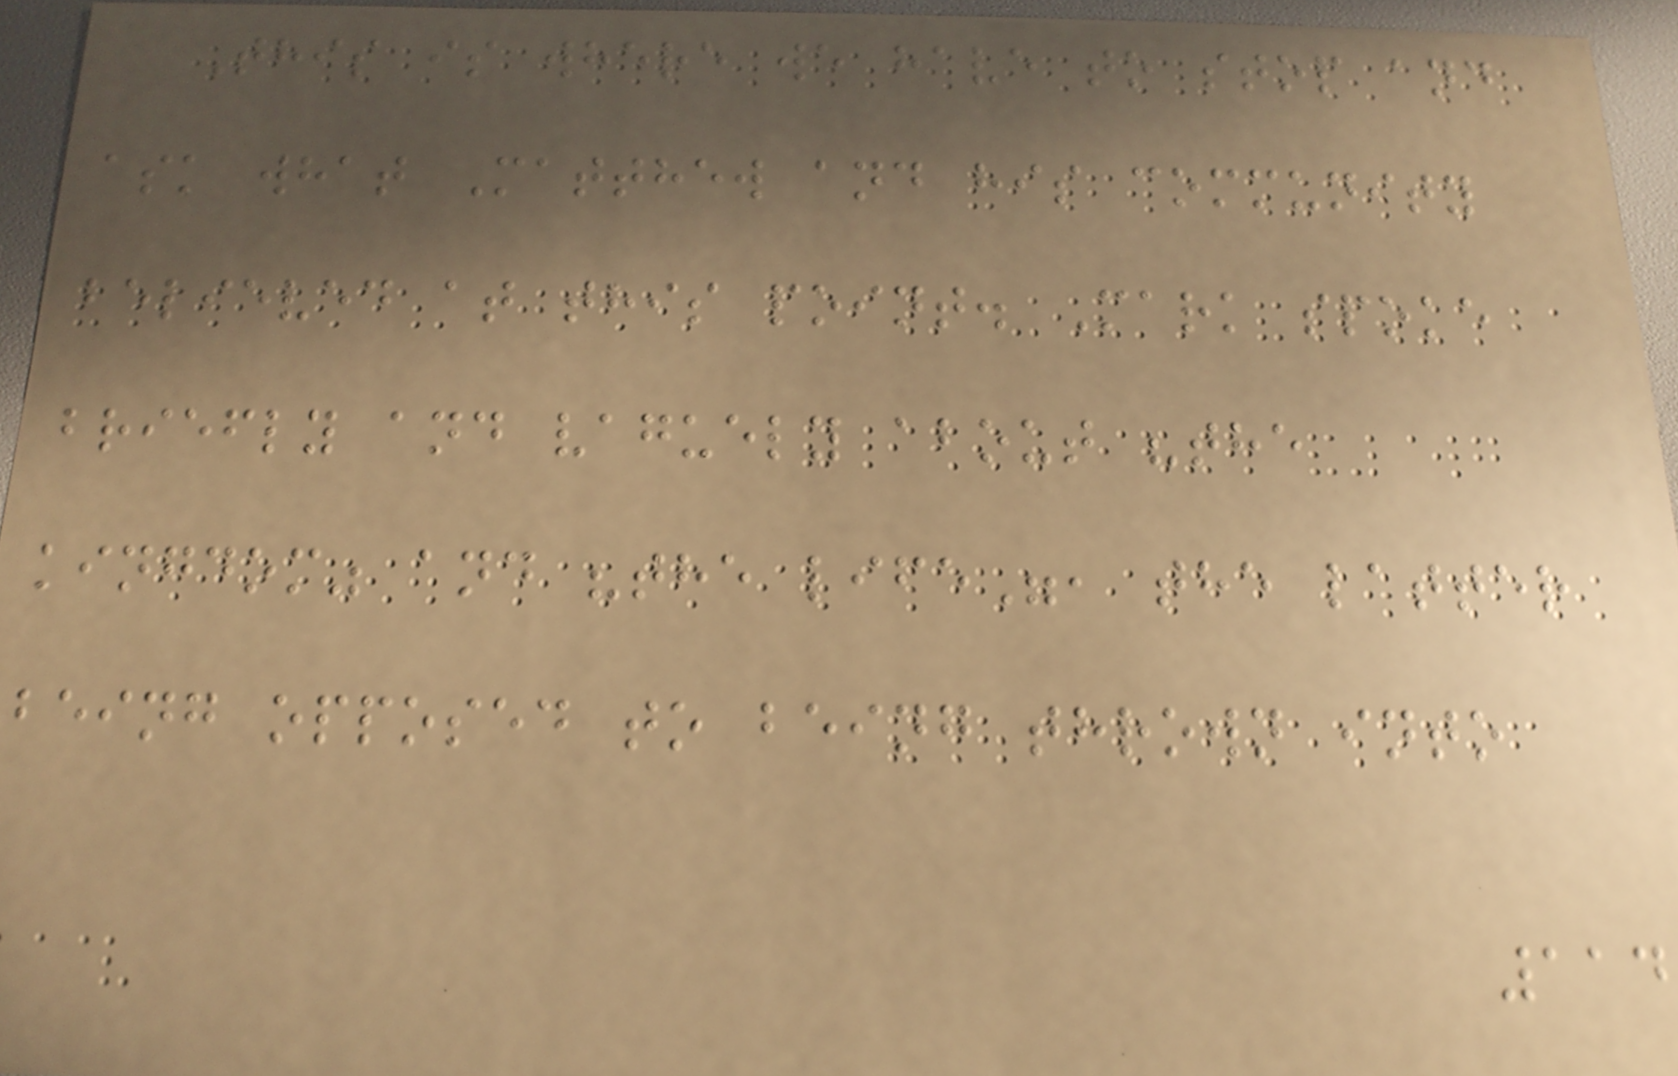This is where we have to stop and
ask what Matthew and his community
believed at this point. Mark spoke
briefly and vaguely about "the
kingdom" and "the life", the latter
being opposed to being thrown into
114
